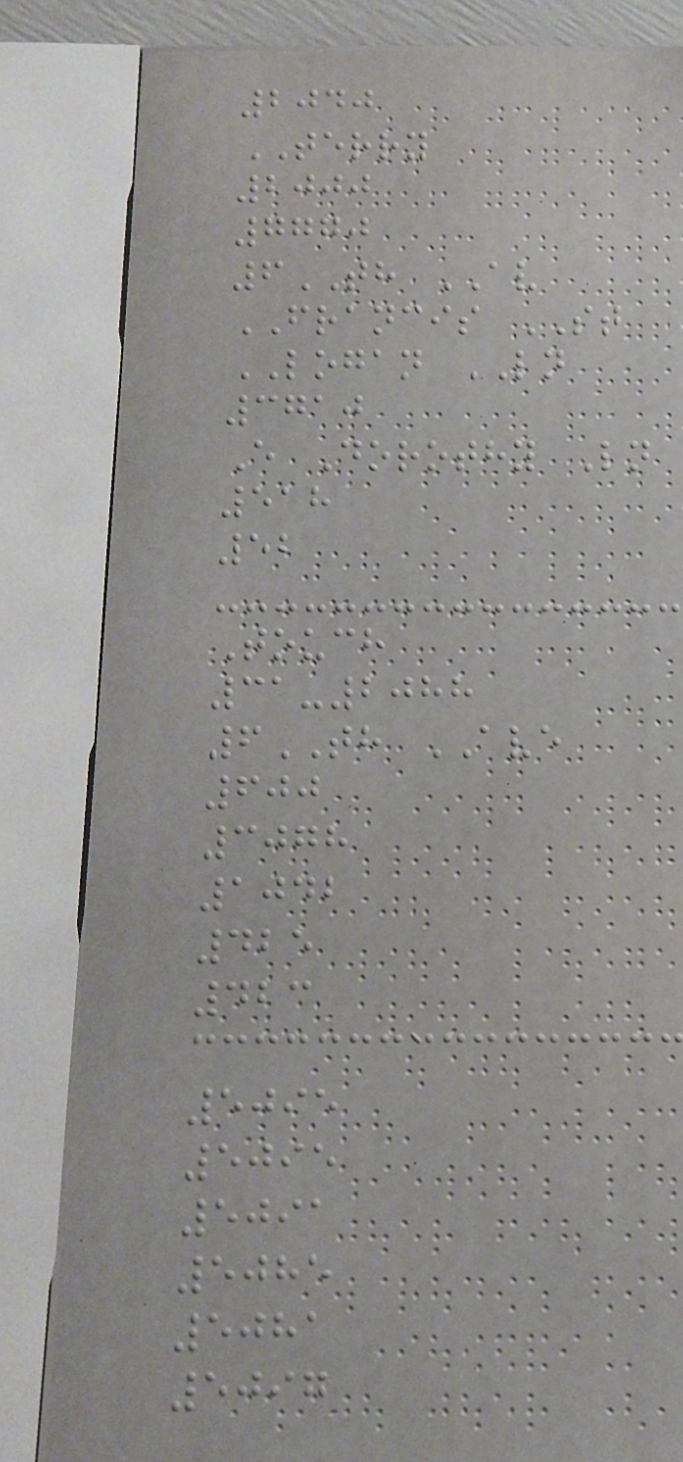2040
TERRY
2000
7770
6TH AV
FRANCIS ST
LOGAN LN
3710
E Dorothy Ln
518
52
Touch
31-2088
6TH AVE
600
3078
1042
425
423
5095
5095
5091
5085
5081
5097
